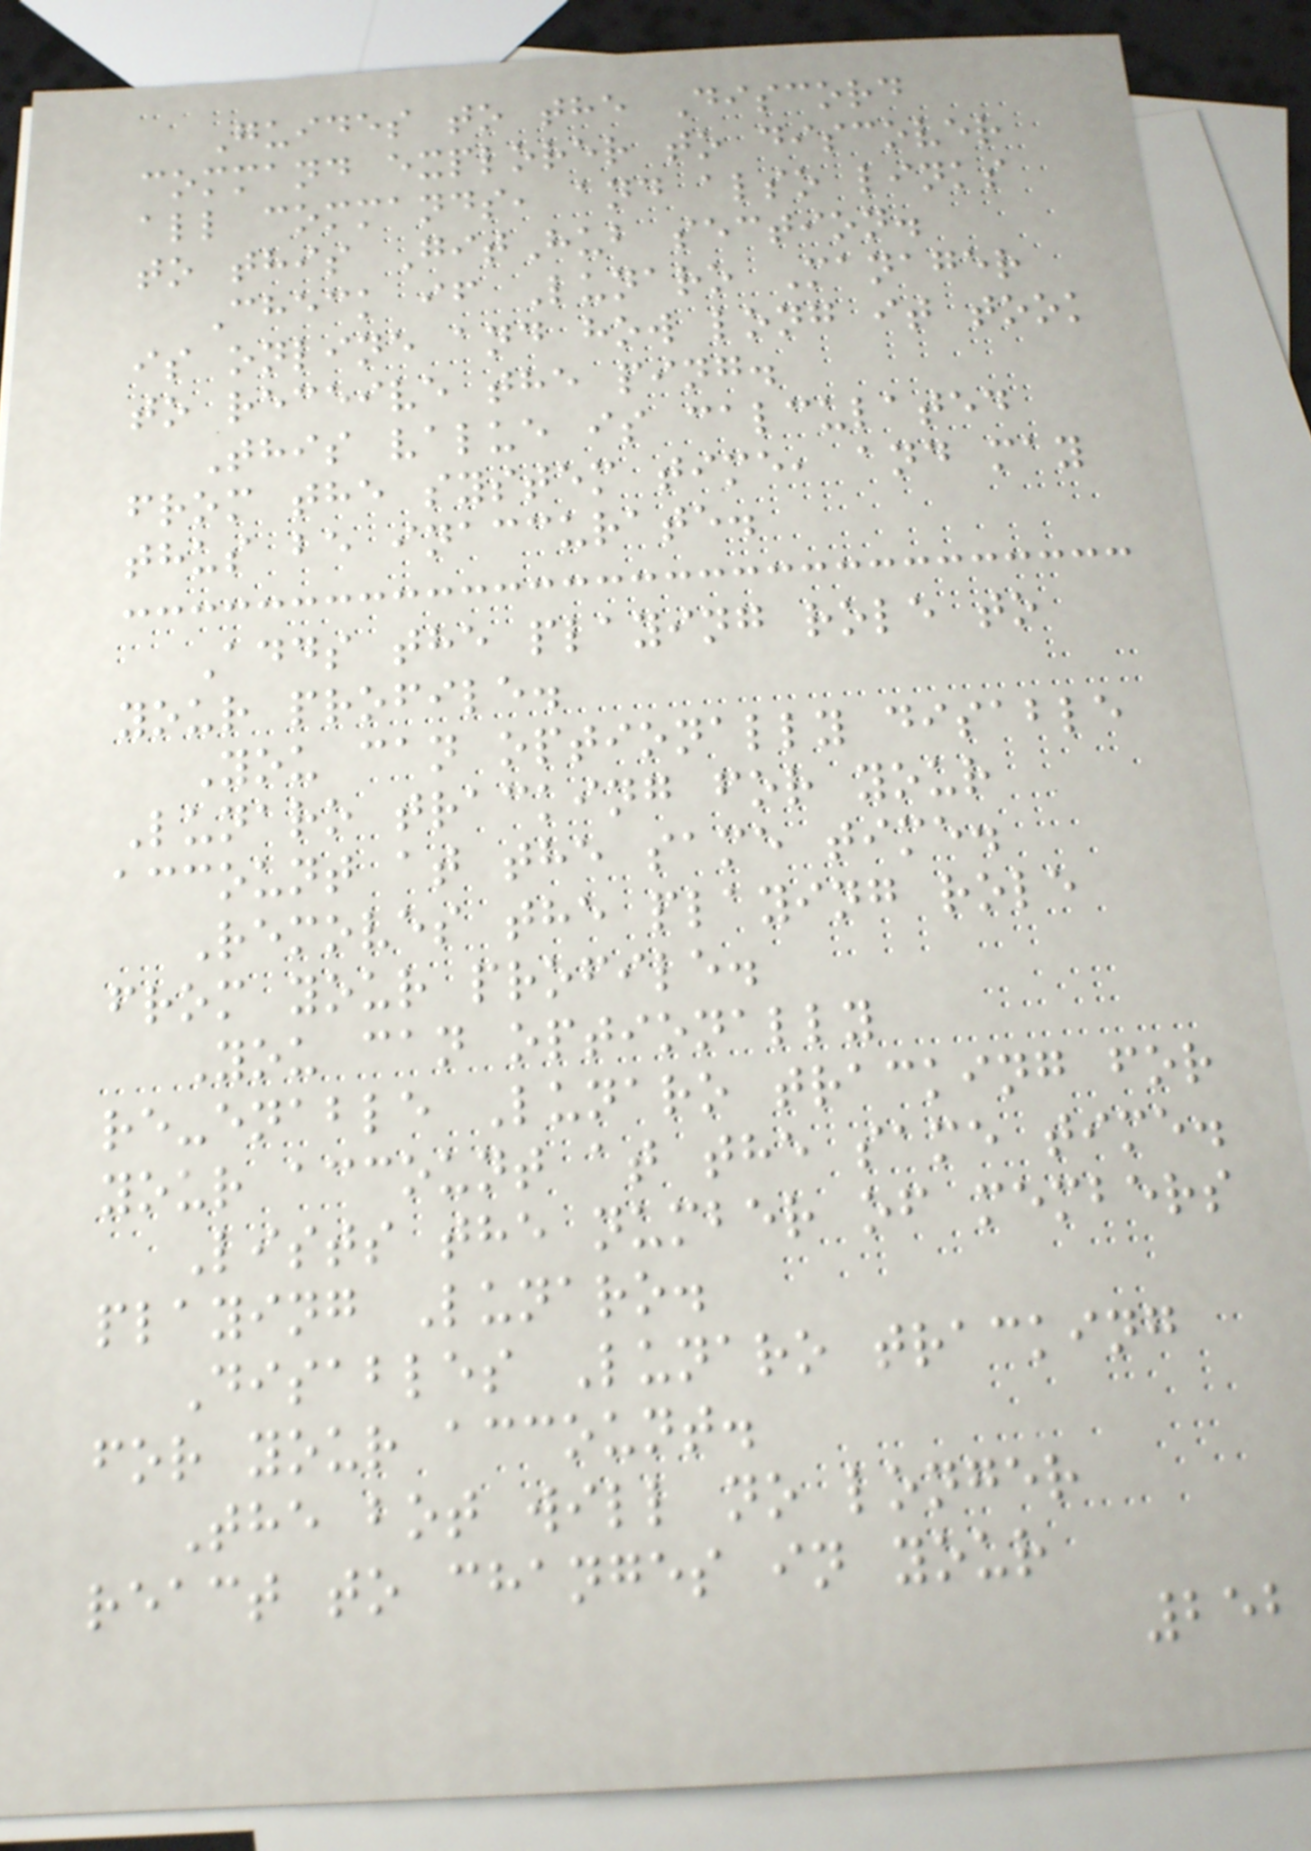Guides to the Discord
command explorer to discover
all commands, and also links
to this GitHub section.
Check if Lunaro Manager
is online and how long it took
to receive the ping.
This value is calculated
from the system time, and may
thus be inaccurate.
Adds the playing role to
your profile.
You can optionally disable
Lunaro tracking for your
account at the same time.
Removes the playing role
from your profile.
You can optionally
re-enable Lunaro tracking for
your account at the same time.
Lists the number of members
playing Lunaro.
Disables Lunaro tracking
for your account.
The bot will no longer
react to changes in your
252
